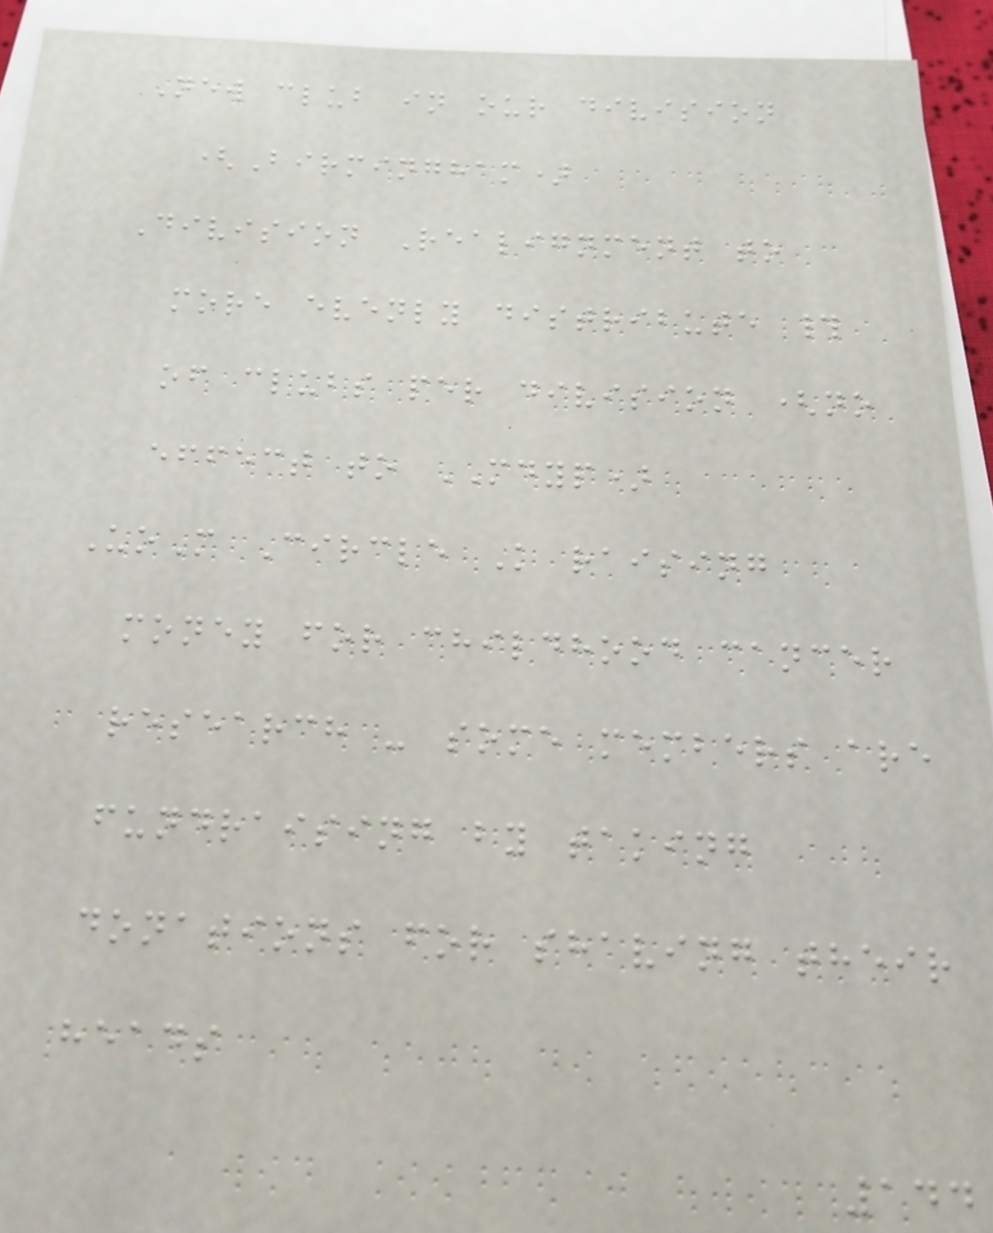New club in our division
(Birmingham)
Division Realignment to
more evenly distribute #
of clubs per division (no
effect to MDYP)
UoM Circle K raising
money for childhood cancer
research - some members are
fundraising by taking
donations for shaving their
heads
144
